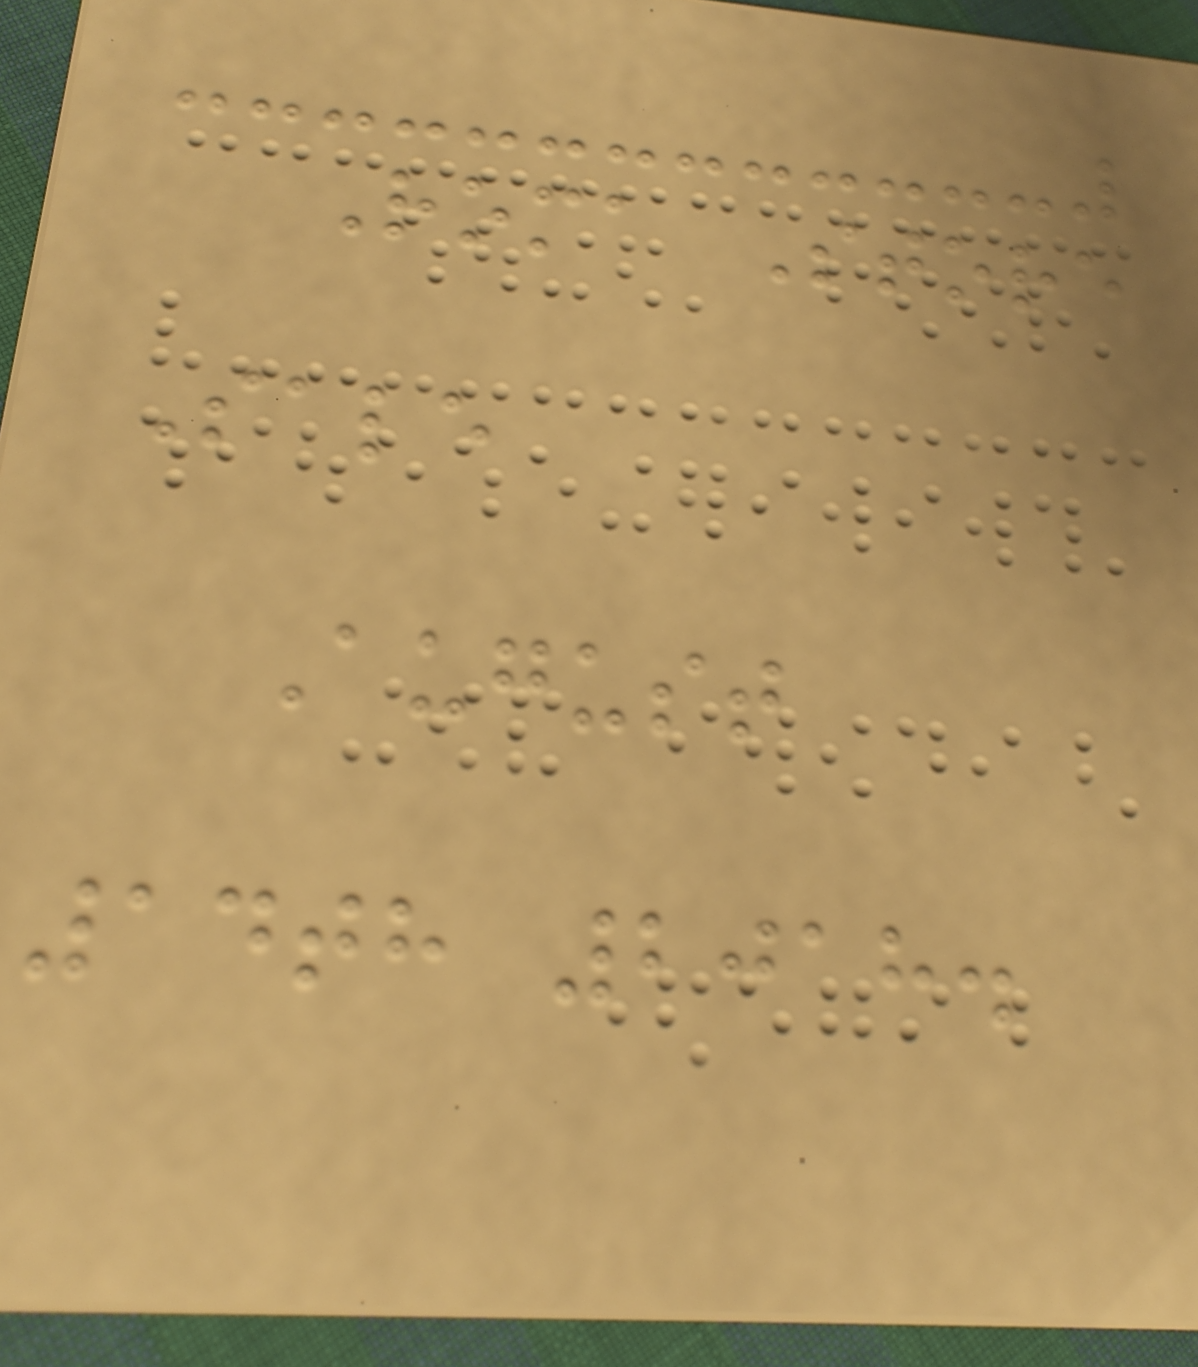Roma Store
Sale
August
14th 2018.
